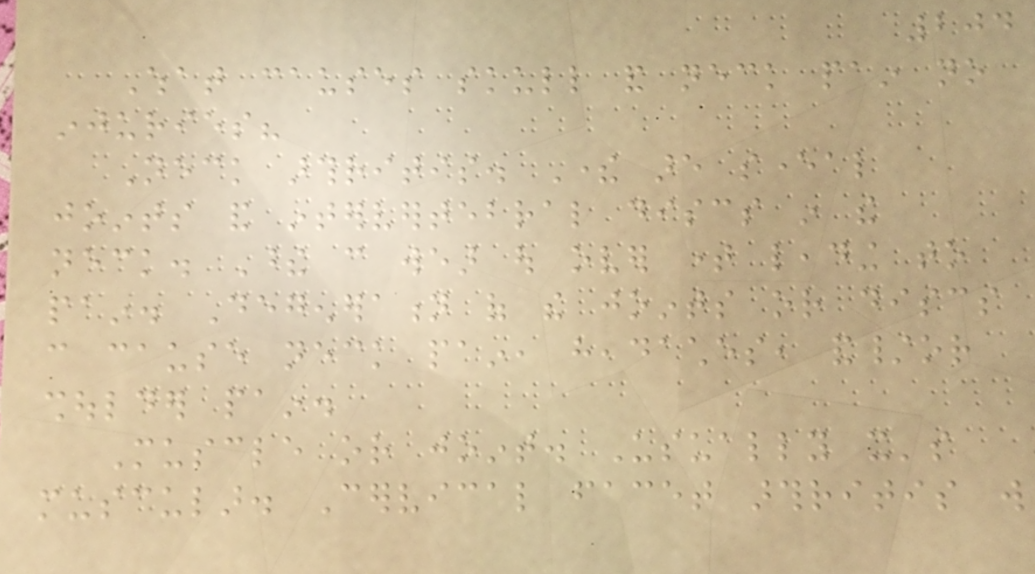204
What causes skull and neck pain no
injuries?
Neck arthritis. There are several
joints and intervertebral discs in the
neck. These can wear out over time leading to
pain. Degeneration of the joints or discs
can cause neck pain, headaches, and/or
shoulder pain.
Muscle or joint. Usually it's
muscular. Cervical facet arthritis will
